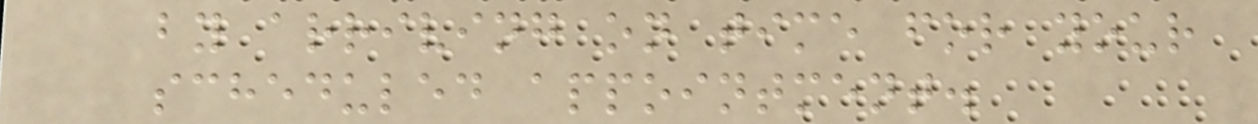by arriving on time for your
scheduled appointment.
